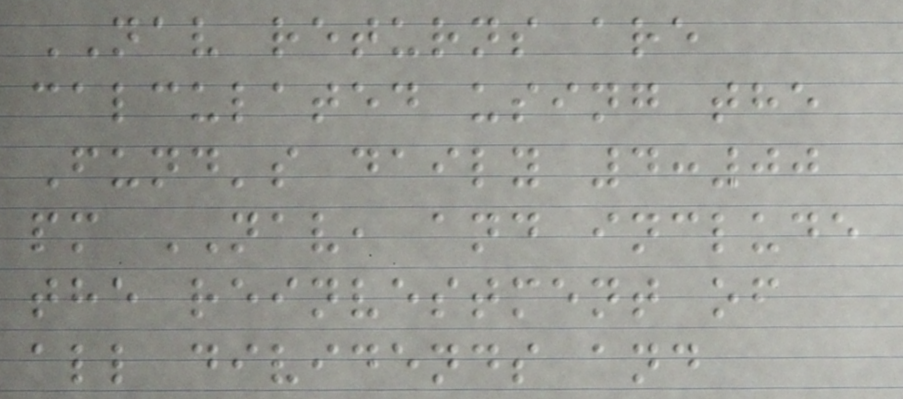NAV returns are
calculated using the
Fund's daily 4:00
pm NAV, and include
the reinvestment of
all dividends and
